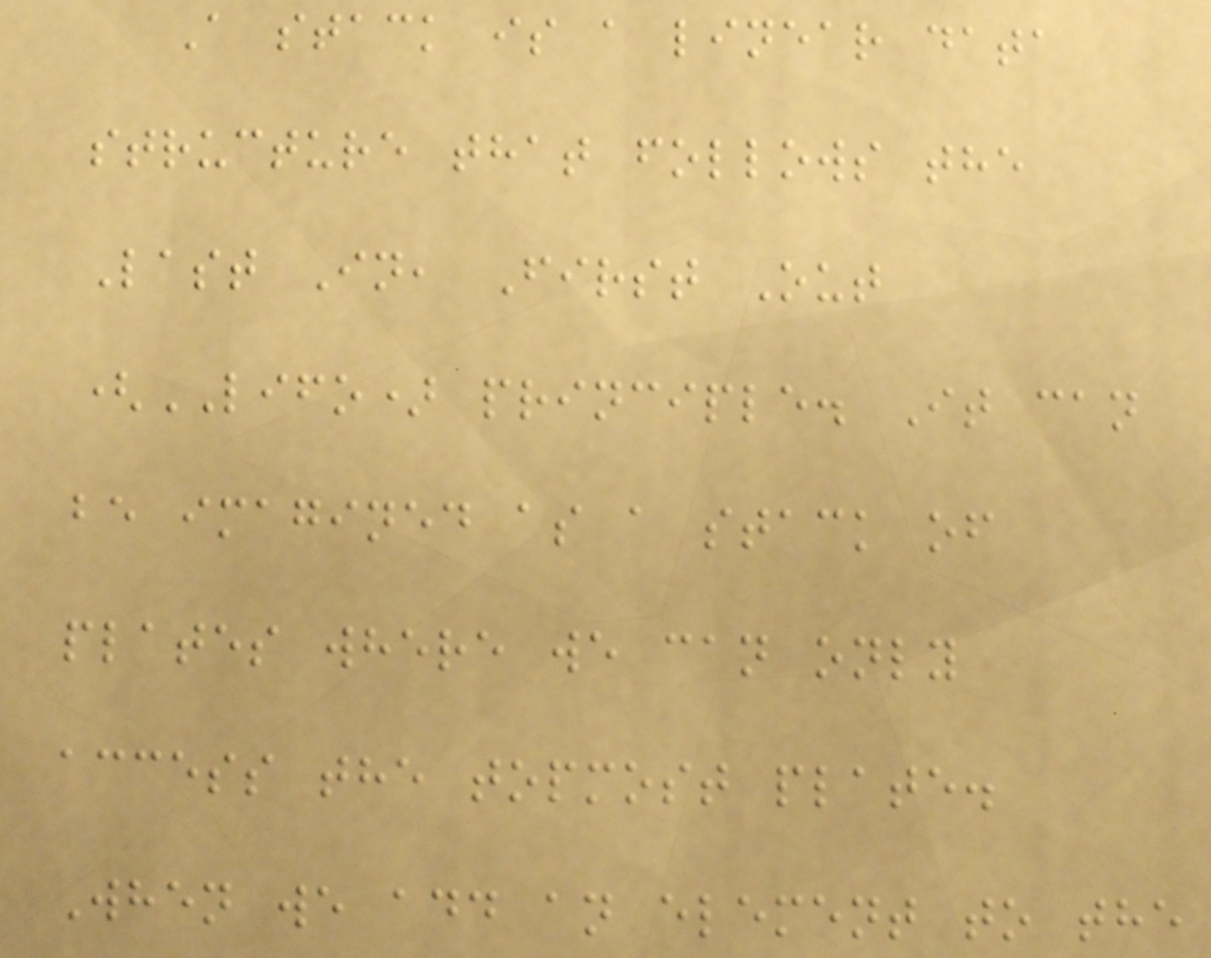A stack is a linear data
structure that follows the
Last In, First Out
(LIFO) principle. It can
be imagined as a stack of
plates where we can only
access the topmost plate.
When we add an element to the
